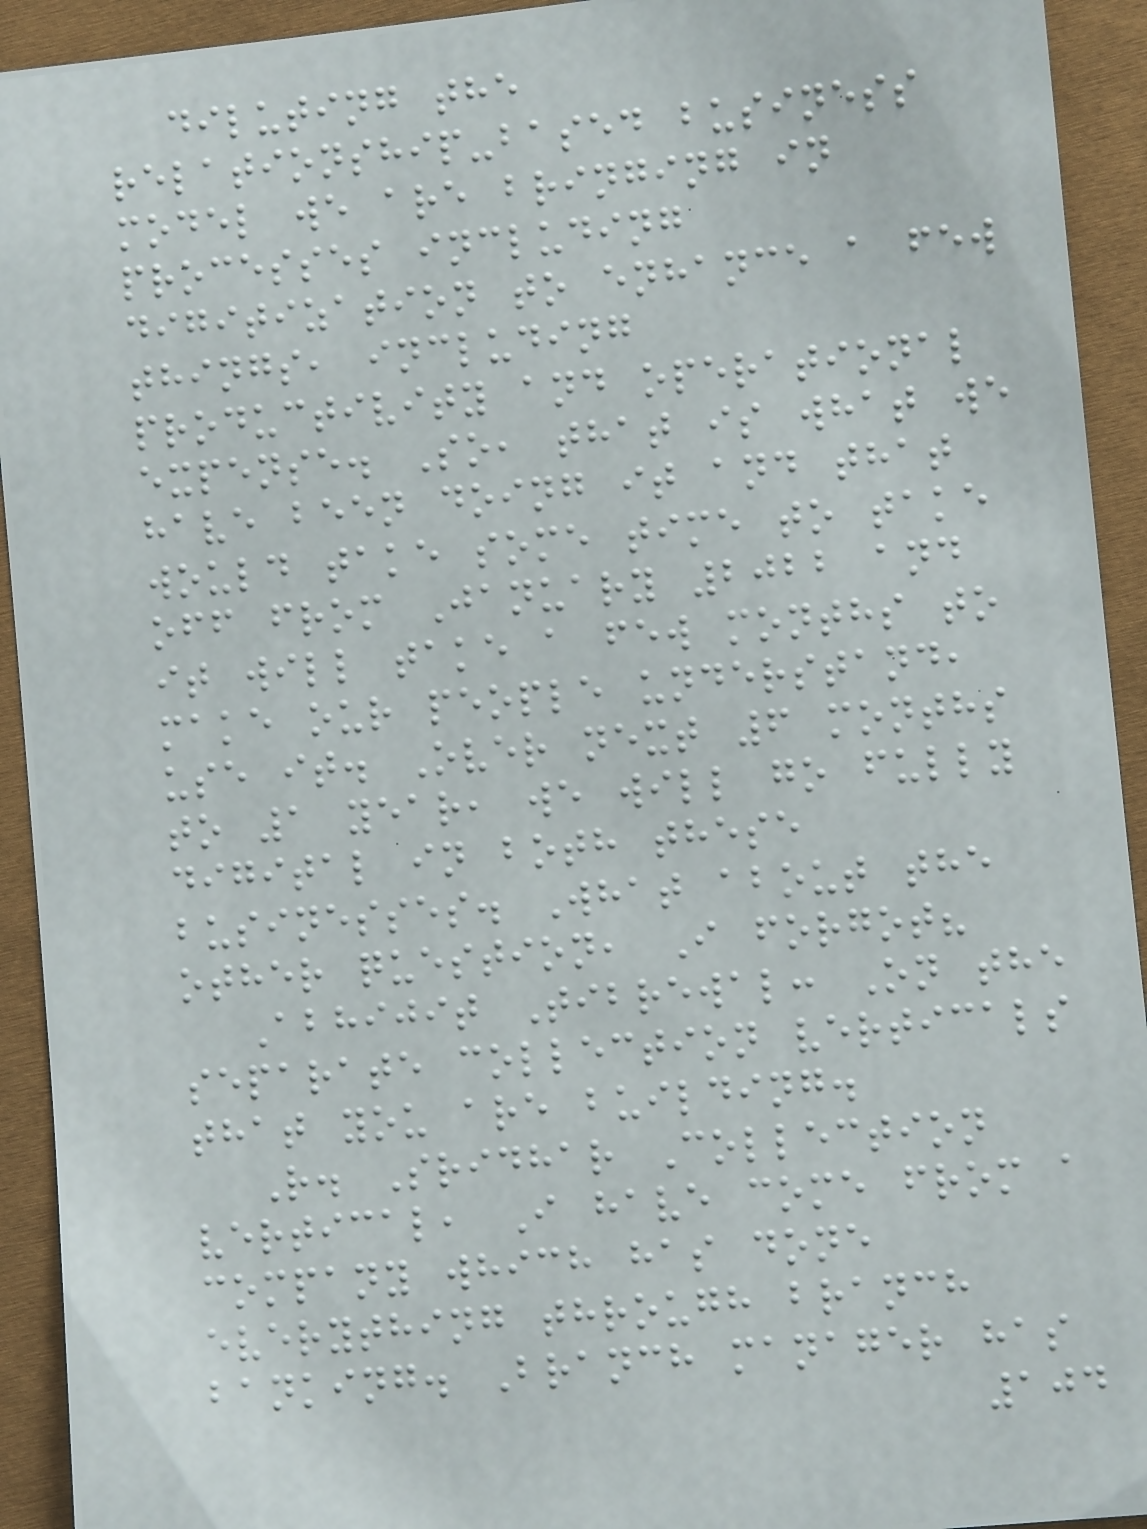diluting the
relationship-based business
model we are bringing in
processes including
digitization to enhance a few
things, including
productivity and operational
expense. So, that is what we
have been doing it and that
would take some time to take
off from January 2022 and
it will take a few months to
make our people understand,
use it. Over next 6 months
to 1 year, we will go fully
digital in both these
businesses. What about the
other question, I forgot?
Abhijit Tibrewal: On the
separate collection verticals
that you are building.
R. Sridhar Collection
vertical, I have come from a
company which has done
everything through branch
banking. Branch manager has
104
